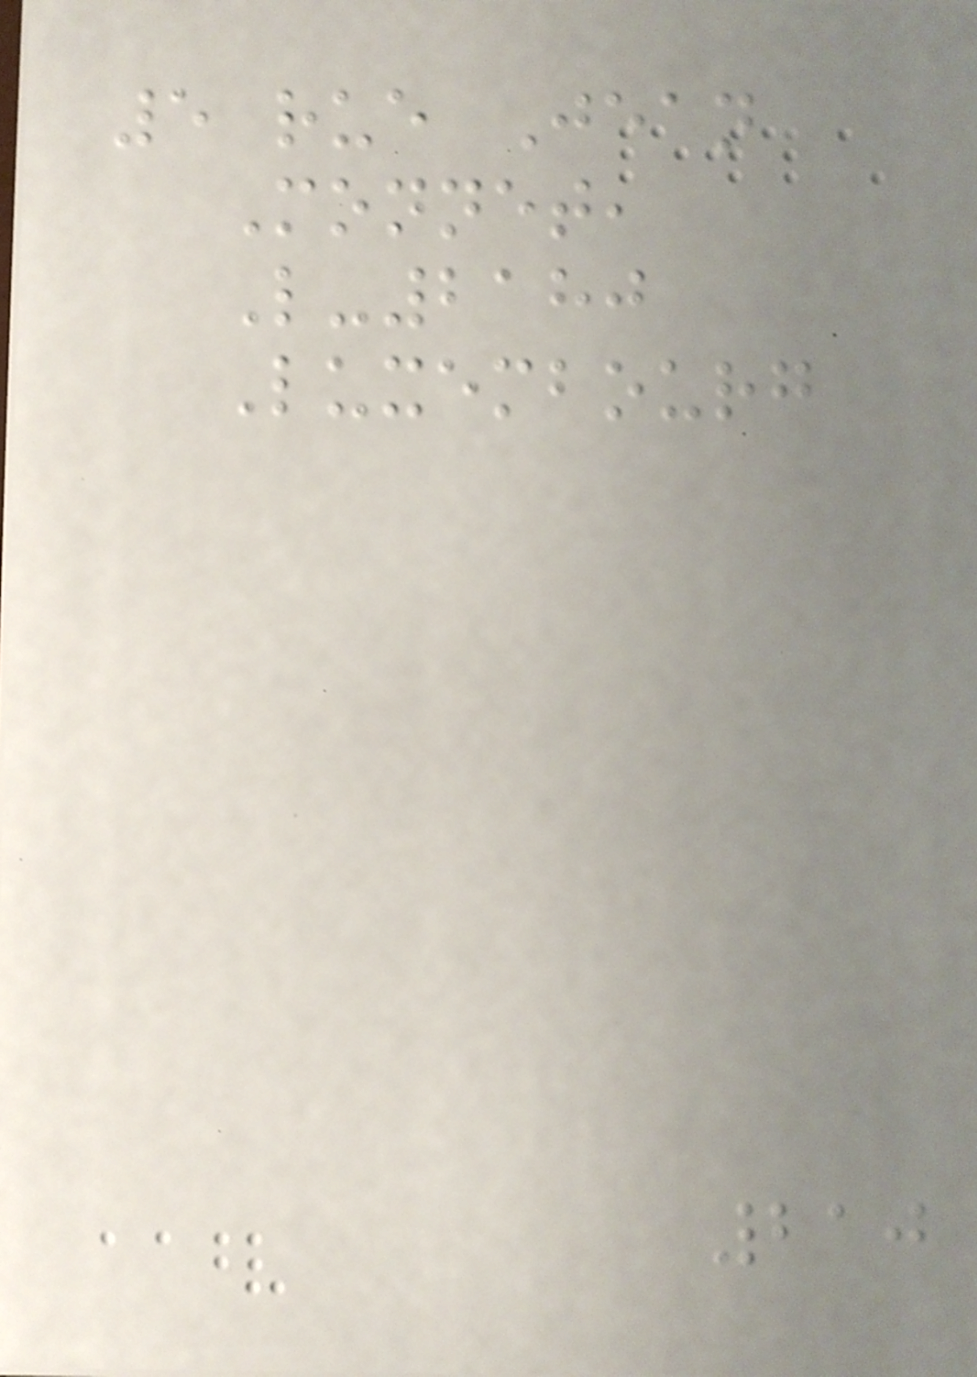5 rue Jean
Monnet,
L-2180
Luxembourg
210
